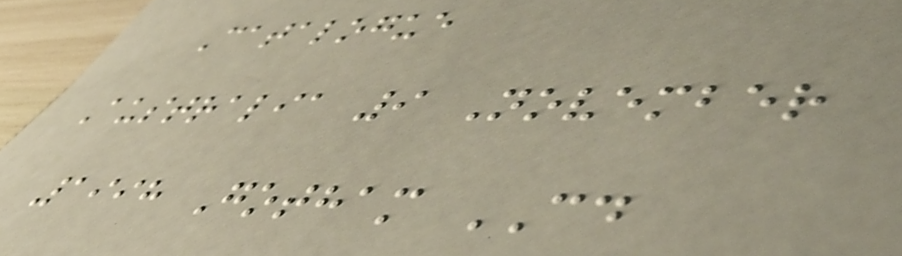Catalogue
Australia 9 November
1998 Gotham CD
